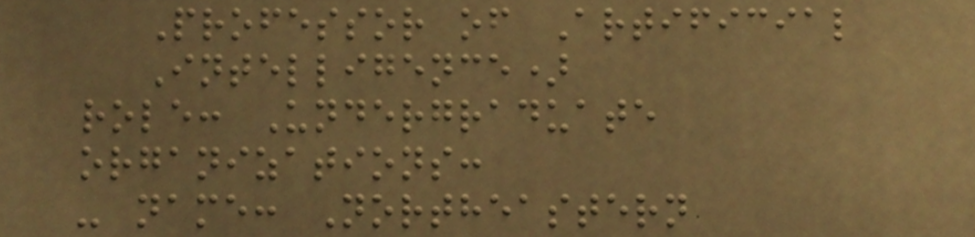Professor of Artificial
Intelligence)
role: Undergraduate
organizations:
- name: Northeastern
